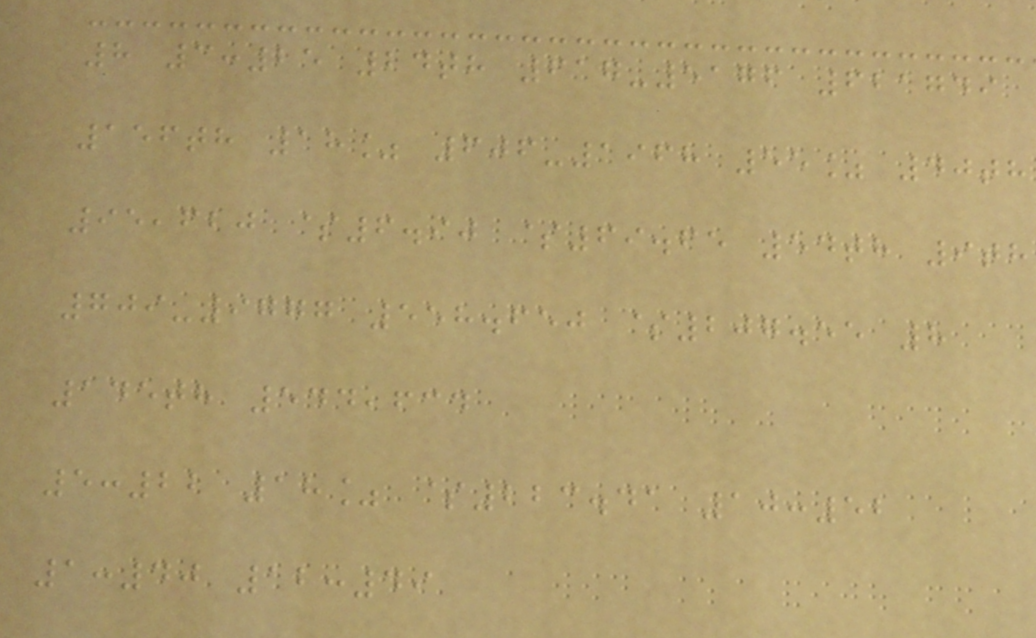8 3:25 24th 617-5176 621749
156th 18% 606-1968 55% 40th
95,620 $6.90 $69.65 54th 9th
709-9777 558.650 $207.55 8
145th 544,634
5:22 18% $223.41 10:52
1:40 12:49
